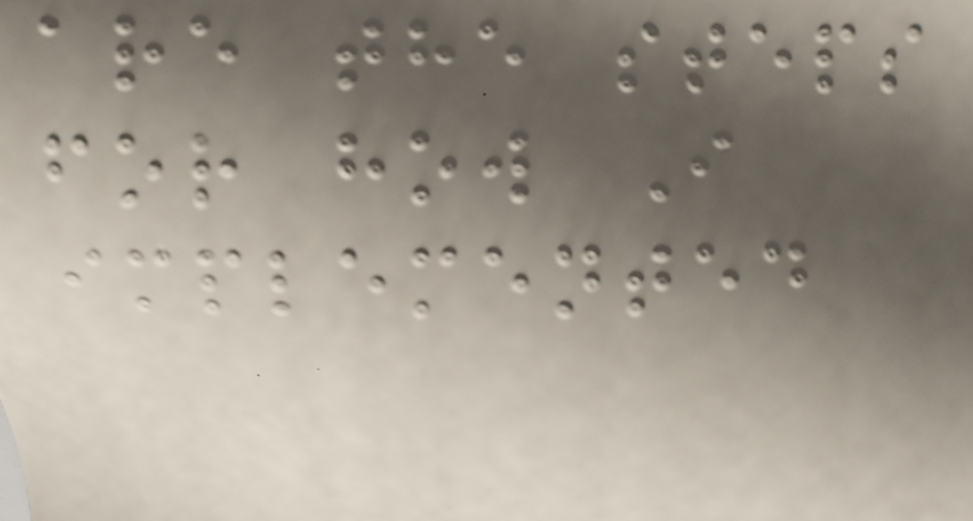are the steps
for how I
implemented
